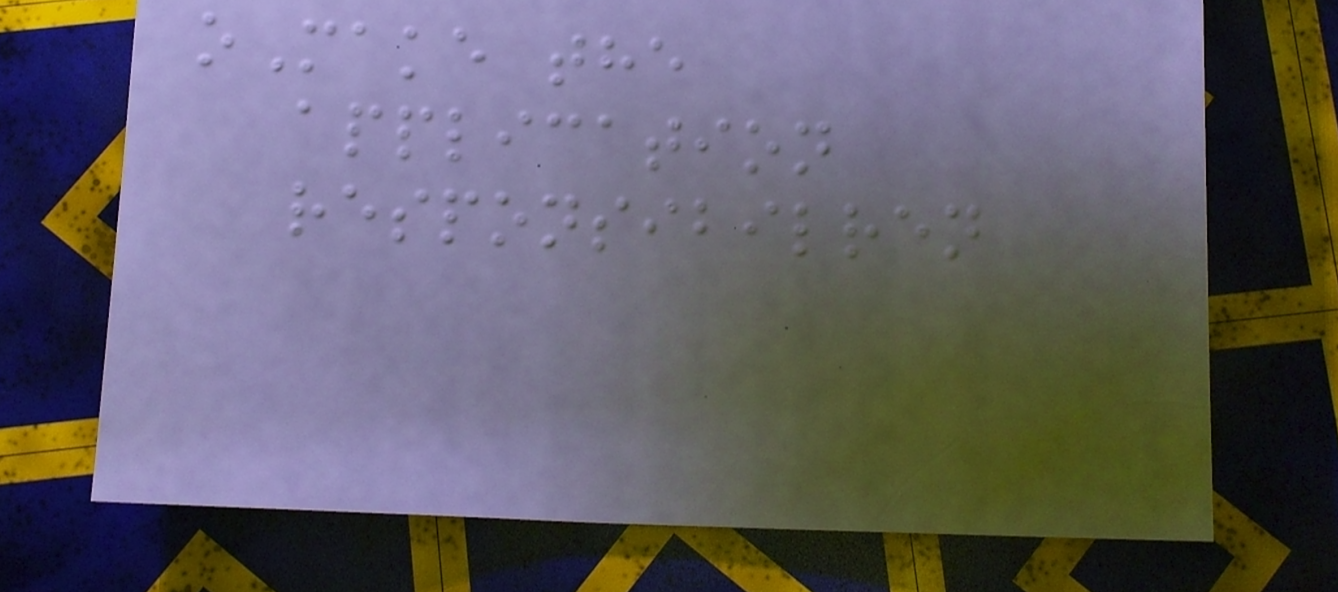oMake the
application
responsibilren
